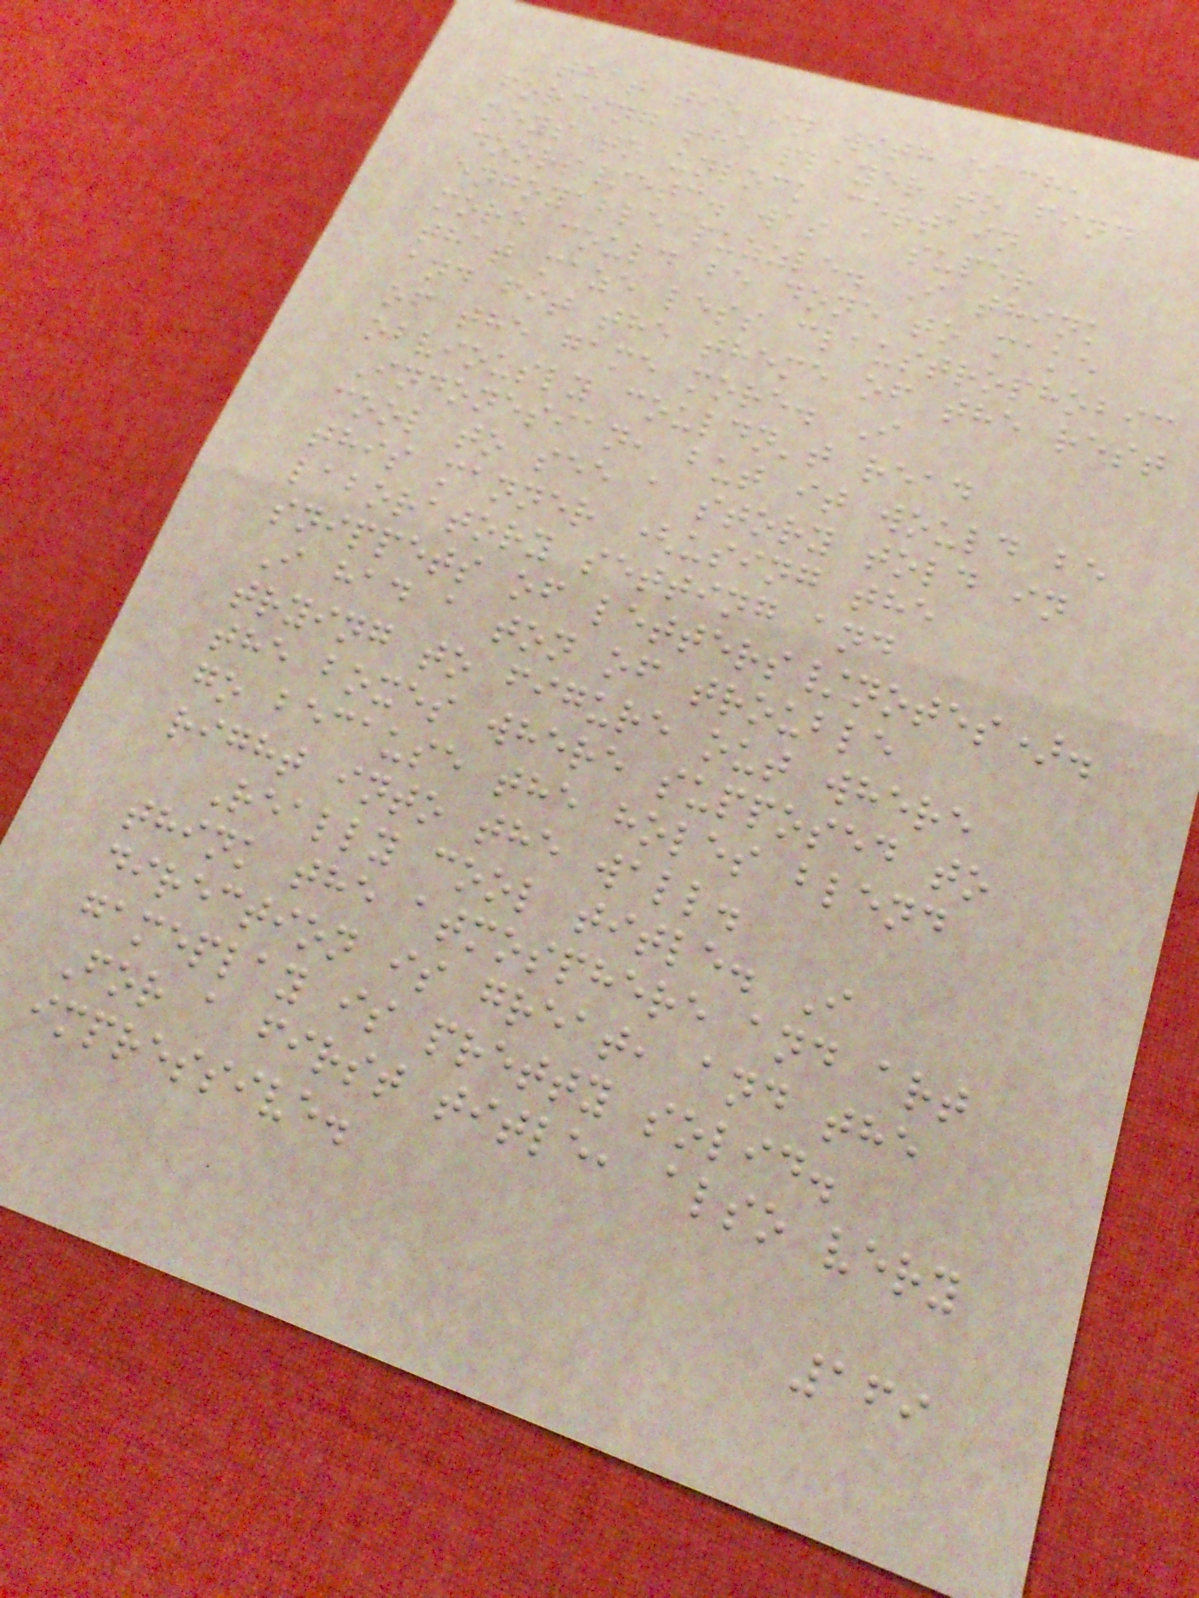that tie in with each,
forcing the player to find
keys to unlock certain
doors/etc. was a super
enjoyable puzzle. I think
more could be done to make
that maze less claustrophobic
and fit the theme of the rest
of the game more. I
obviously couldn't read
Indonesian, but it would be
cool to see a story told in
this manner (using the
laboratory setting and
snippets of letters/notes).
I had a ton of trouble
trying to figure out where
the boxes where supposed to
go because the holes blend
right into the wall.
Really cool title. I
think the atmosphere and art
direction is great, and the
gameplay is pretty solid.
For a first title, also very
impressive.
169
